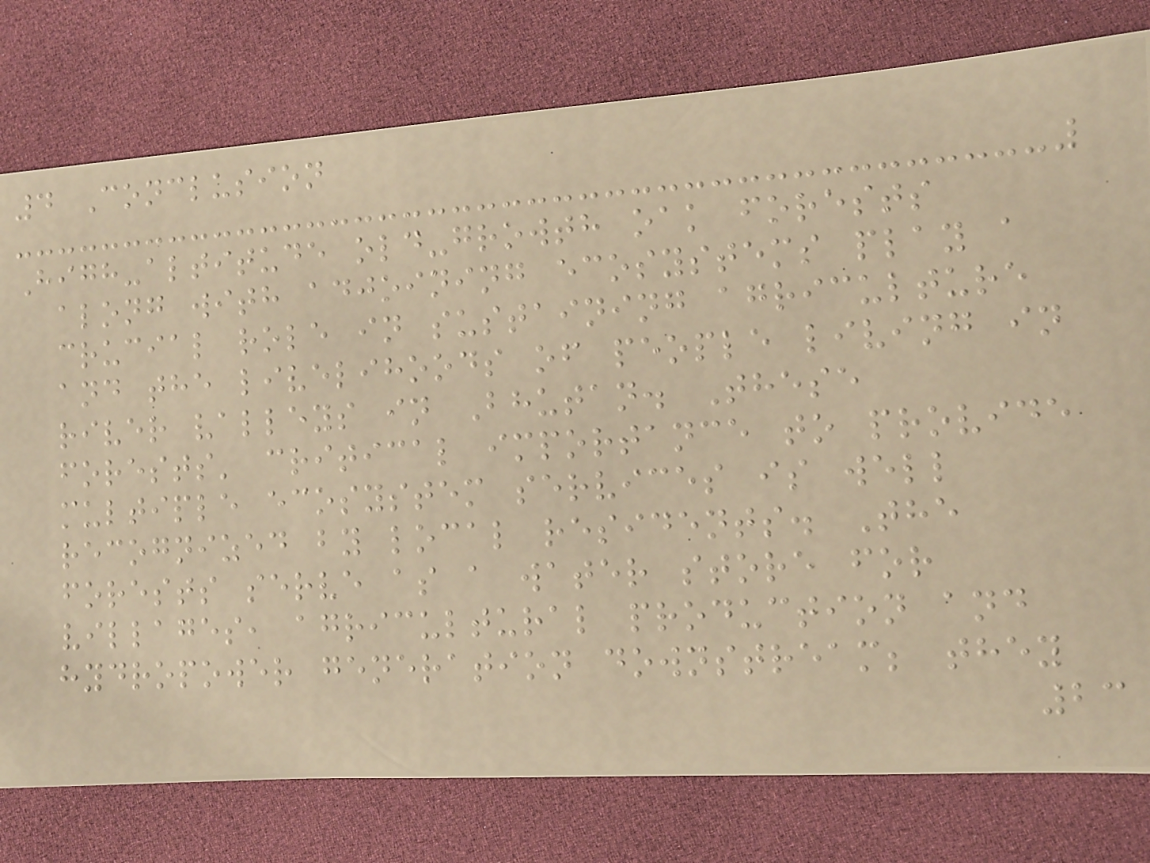4 Conclusion
High-altitude old-growth oak forests
along with adjoining ecosystems play a
crucial role in sustaining agriculture
and the livelihoods of people living in
river valleys in Bhutan. These
forests' critical importance to provide
multiple ecosystem services is well
recognized by local residents. The
forests serve as a water store for
villages, agricultural production and
hydropower generation downstream; they
23
